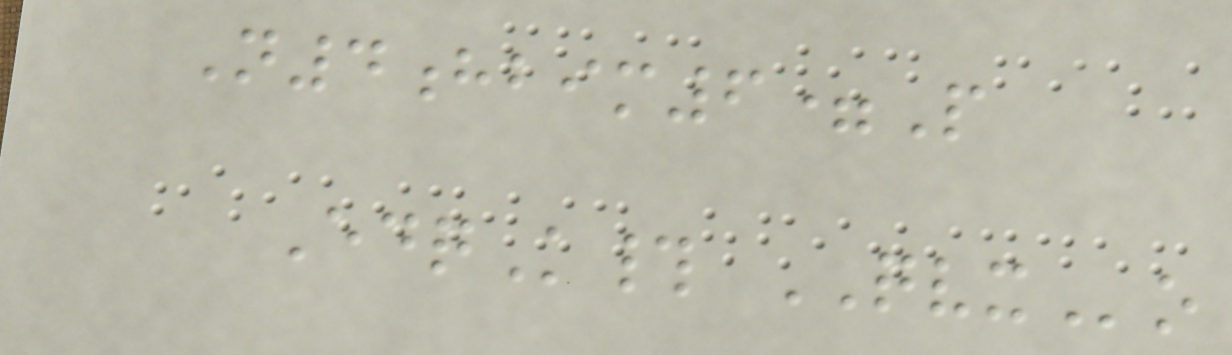N4hbim6=P
EdqK# QVXo
